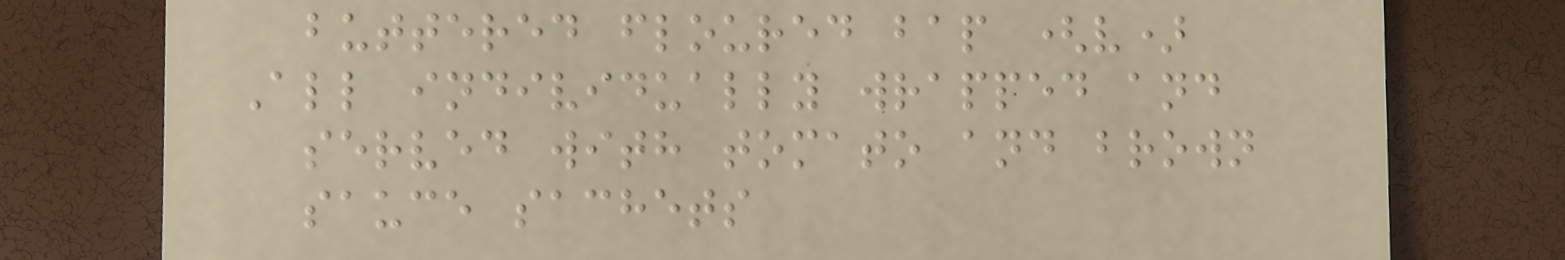buttered floured bap (v)
All individually wrapped and
served with tomato and brown
sauce sachets
